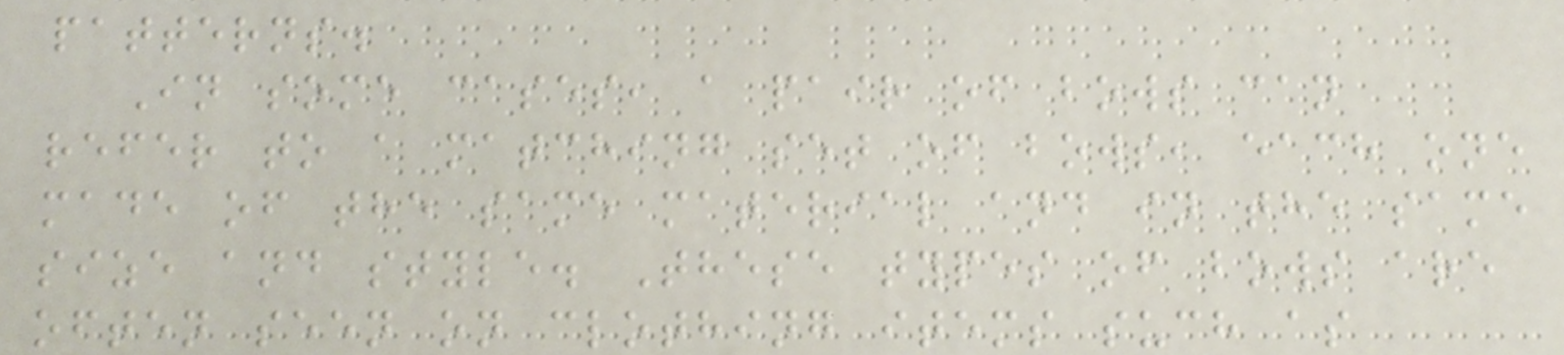patterns.
In some cases, a pair of bows can
refer to a matching set of bows, each one
made of the same material and in the same
size and style. These types of bows are
often seen on clothing items such as
